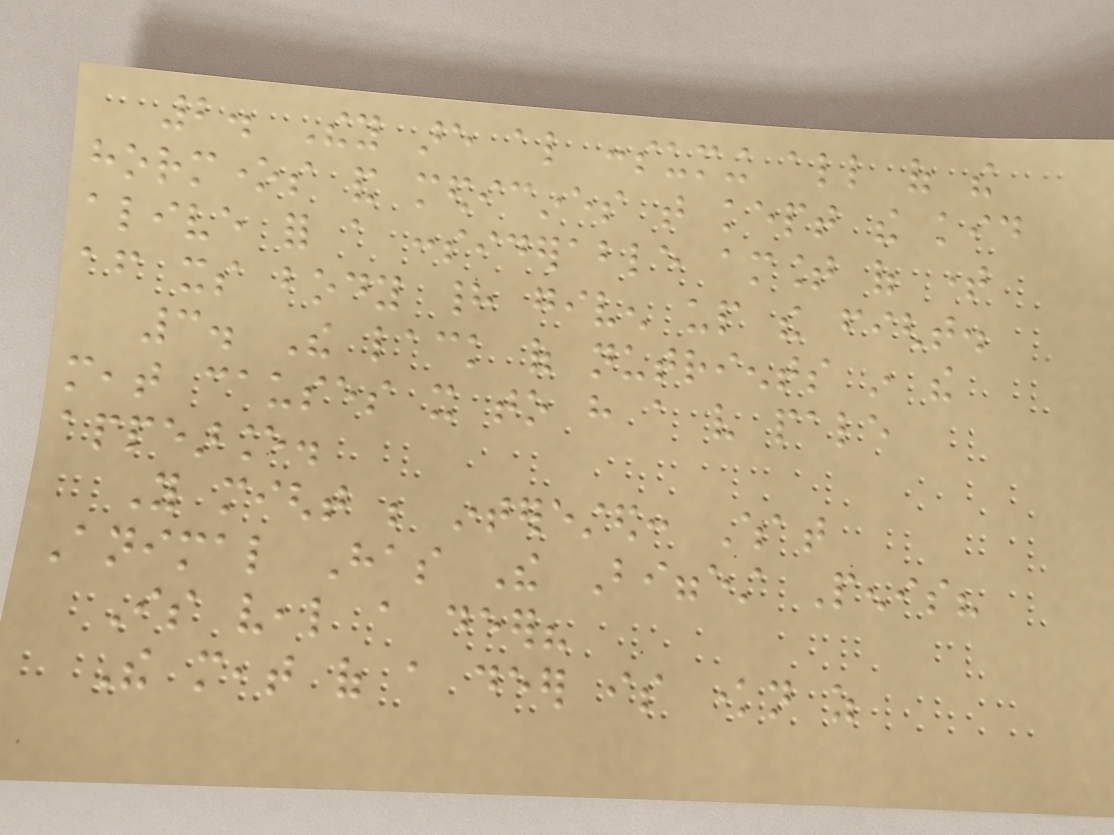2. They are also consuming all of the
hormones and medicines that kept the kid
alive for a considerable amount of time
after its body had given up the fight.
3. The lack of nutrients in the
meat causes it to have a very pale
appearance.
You might be interested: What
Animal Has The Biggest Penis?
Is veal a deer?
The meat of a deer is known as
